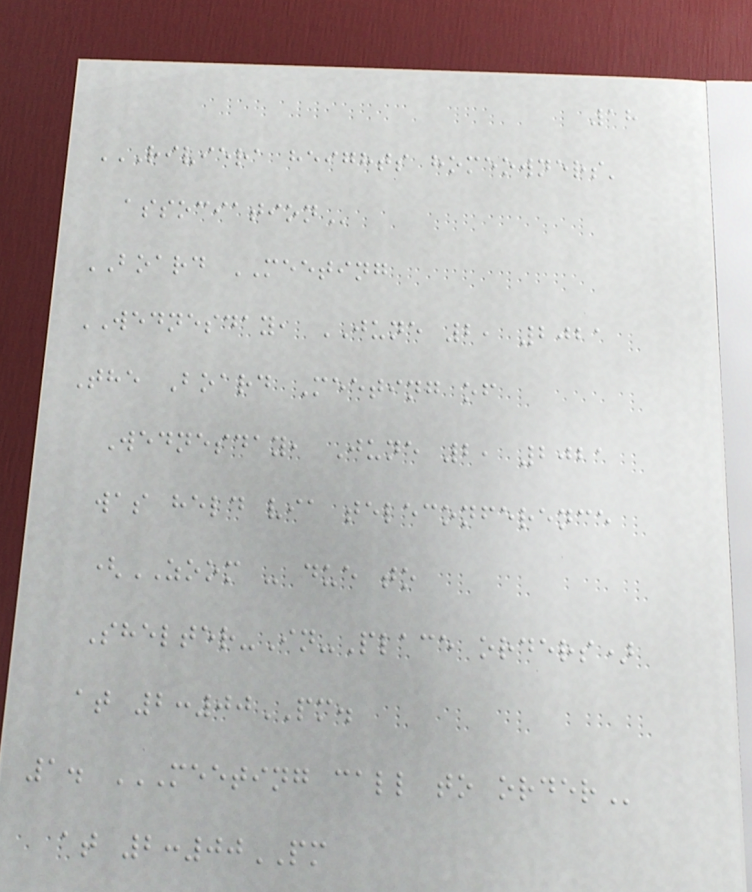18
RIVIERA HEIGHTS HOMEOWNERS'
ASSOCIATION
BOARD MEETING
WEDNESDAY, JUNE 2, 2021
The Board Meeting of
Wednesday, June 2, 2021
was held via teleconference
(ZOOM - due to
Shelter-In-Place orders)
at 2:00PM.
1. MEETING CALL TO ORDER
at 2:00PM
